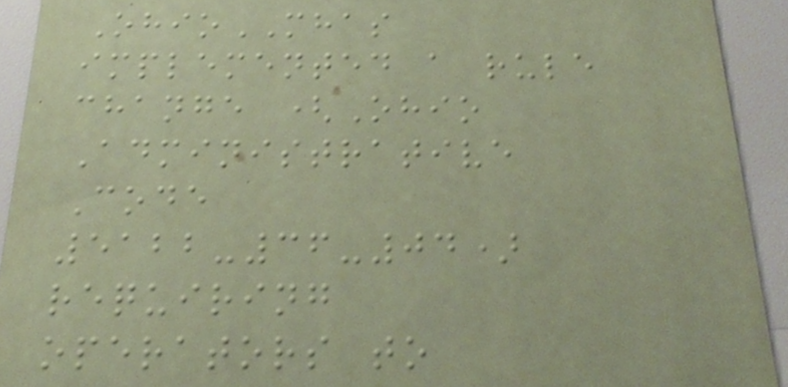OhioMHAS
implemented a rule
change (Ohio
Administrative
Code
5122-36-04)
requiring
operators to
